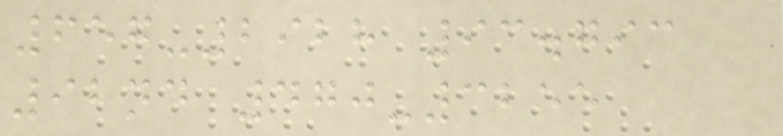657-2928 93.793
92nd 470-3255
